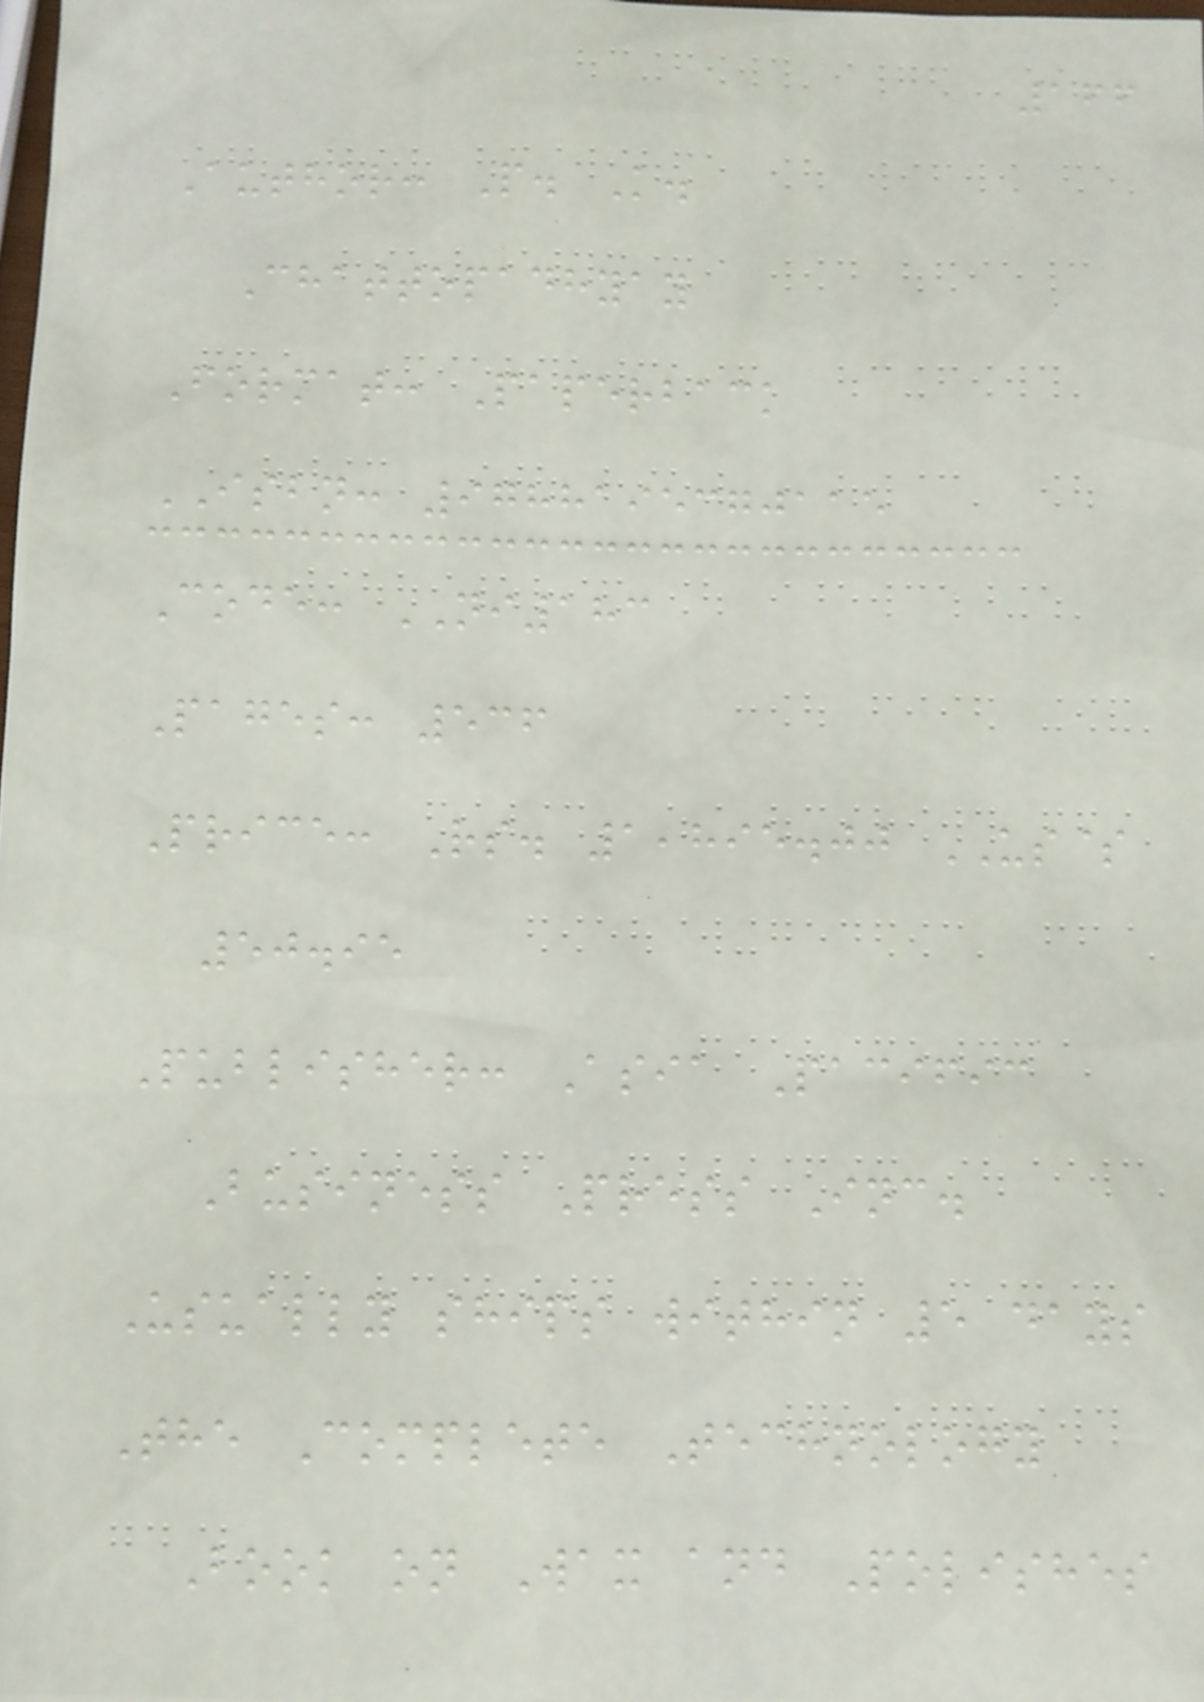166
Author: P. K.
Chattopadhyay
Format: Paperback
ISBN: 9788195370115
Code: NI183
Pages: 536
Price: Rs. 1,895.00 US$
50.95
Publisher: Asia Pacific
Business Press Inc.
Usually ships within 5 days
The Complete Technology
Book on Wax and Polishes
